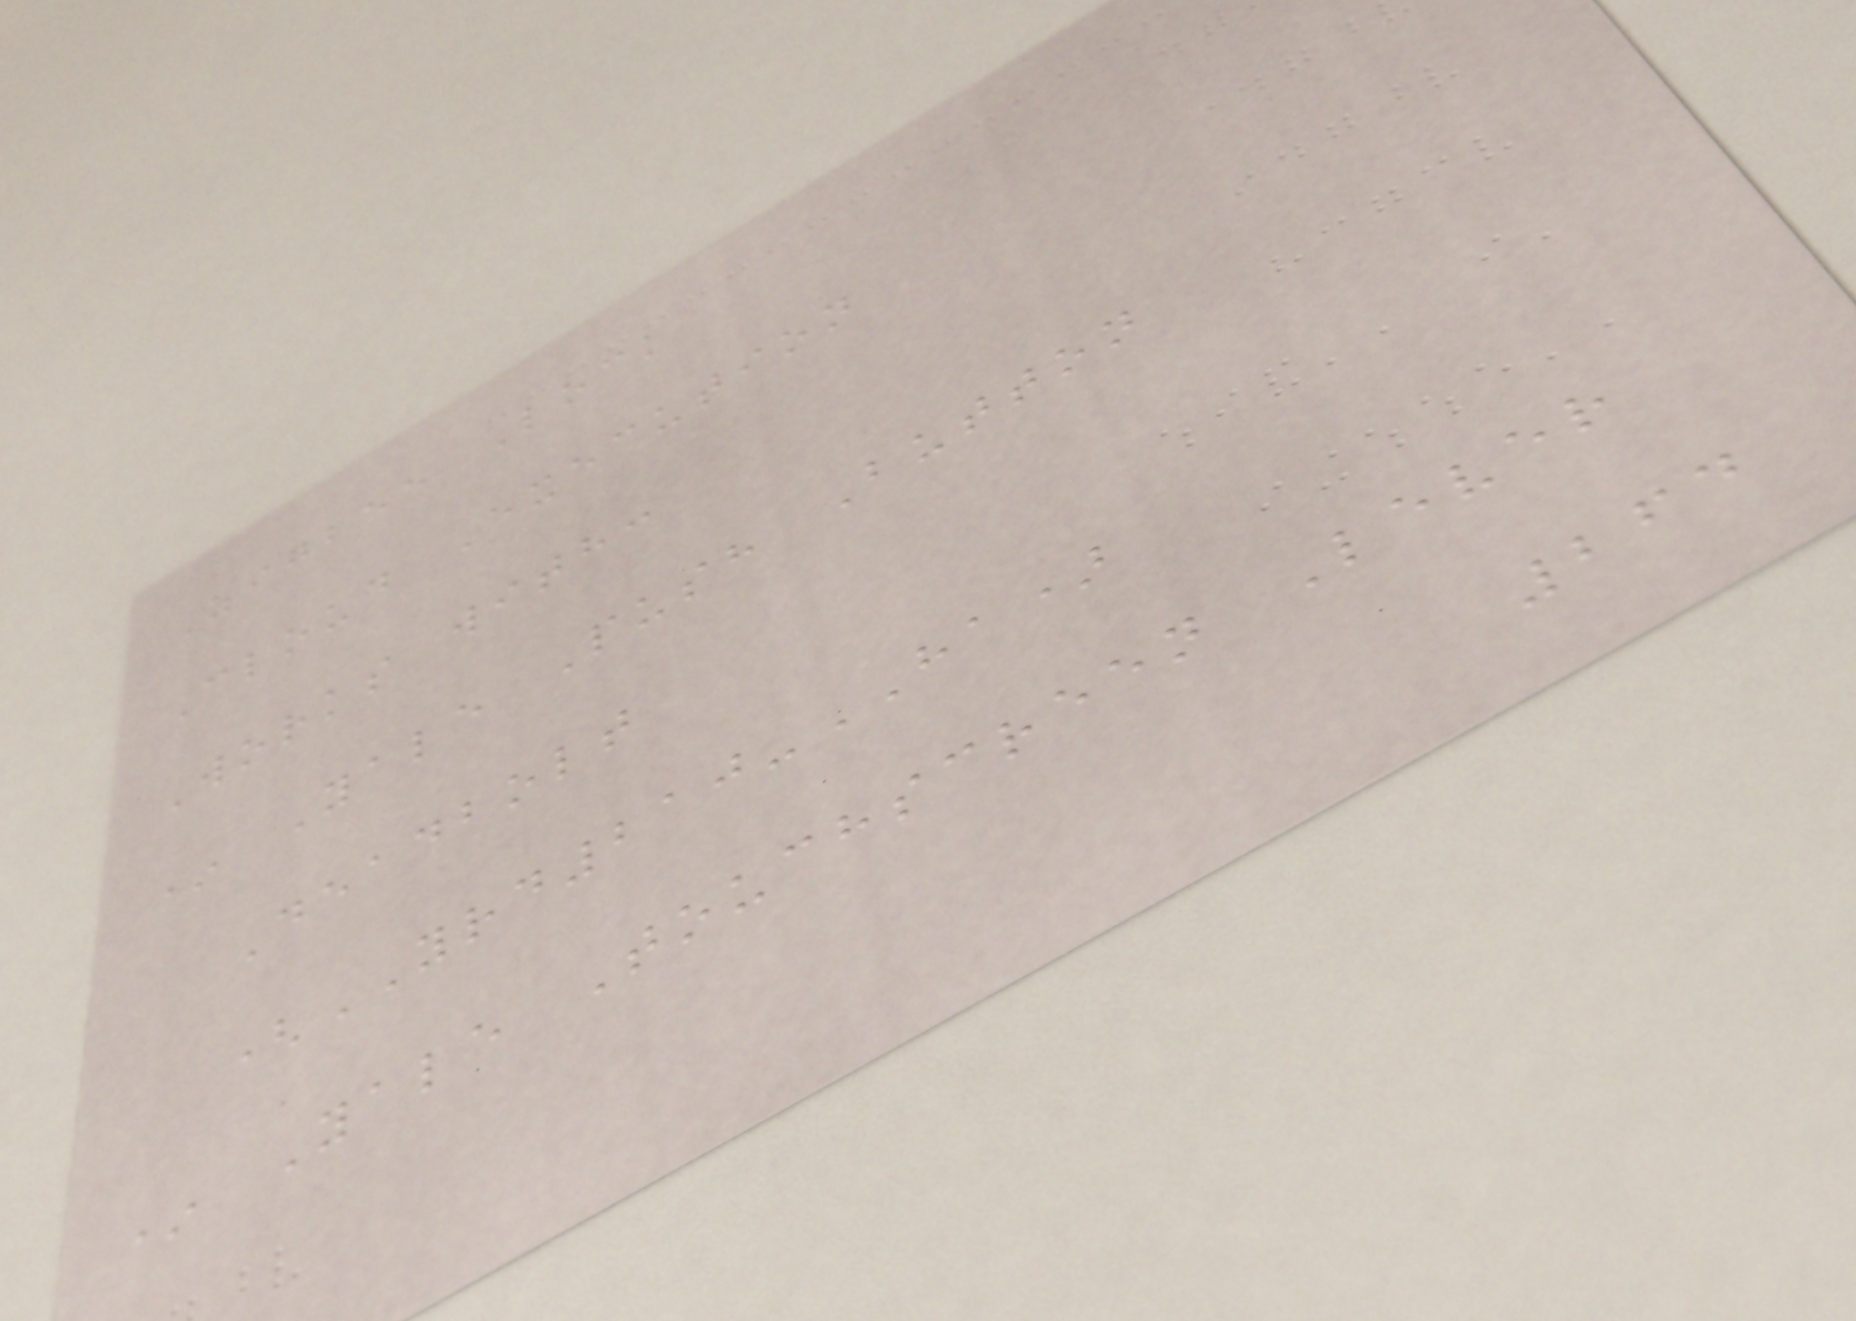Zigbee Lock
Cloud Execution
Works with:
* Yale Push Button
Deadbolt
(YRD210-HA)
* Yale Touchscreen Lever
264
